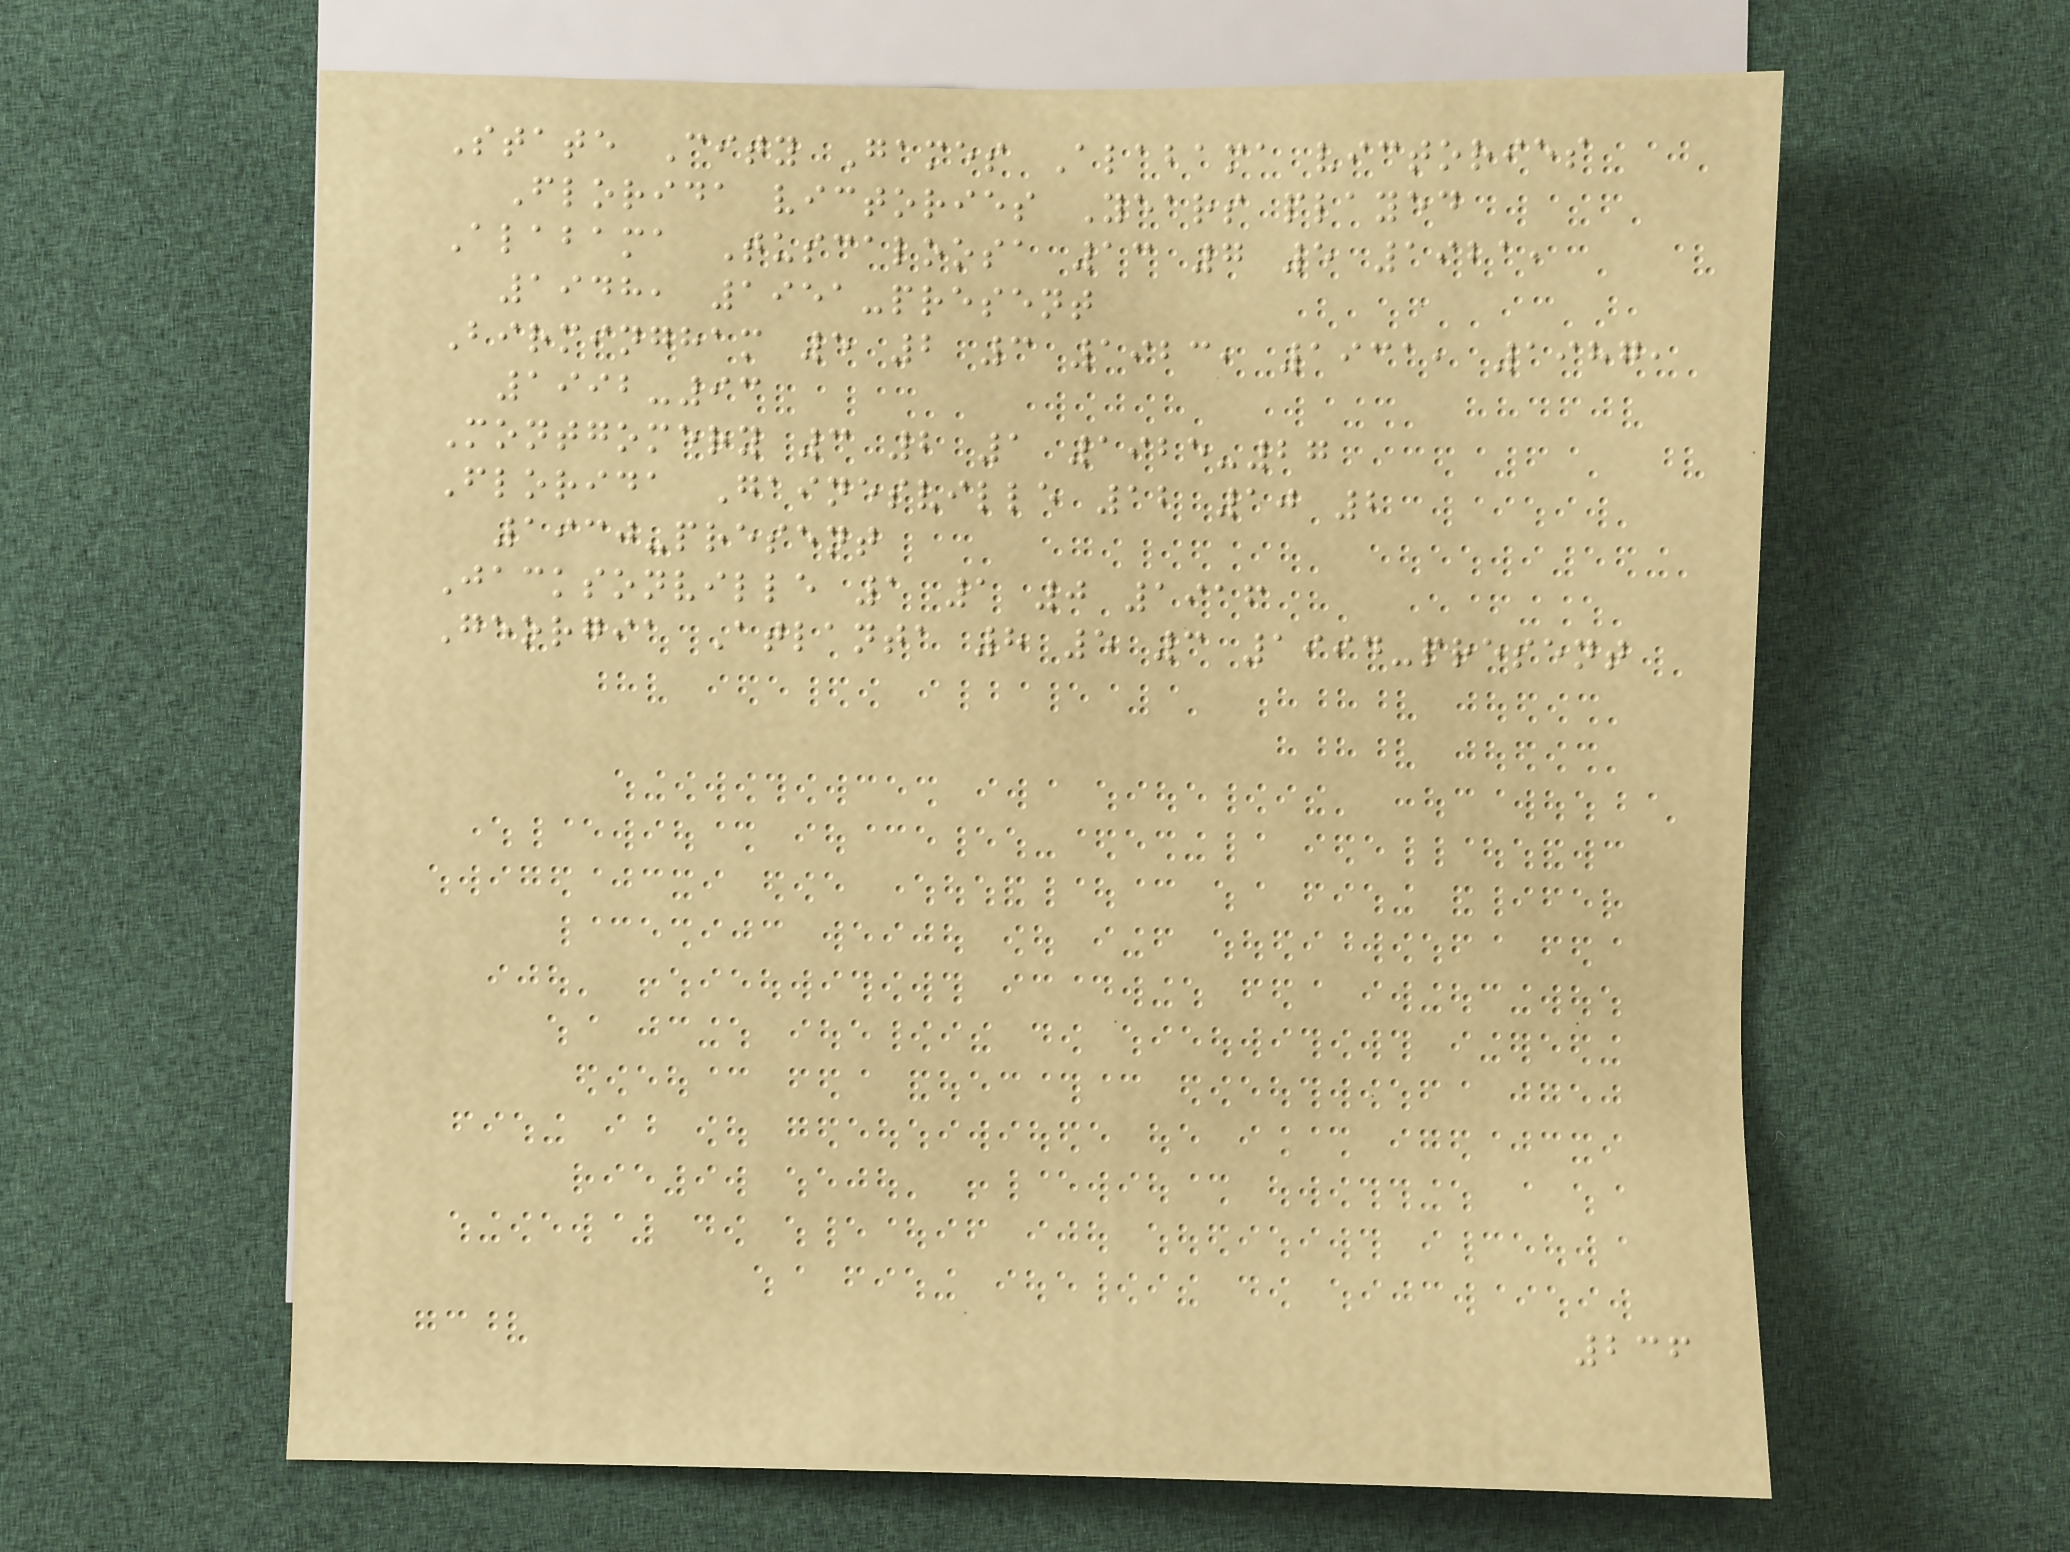State City Games Alabama victories
Florida victories Years played
Alabama Tuscaloosa 13 7 5 1921,
1948, 1951-present
Birmingham 5 2 3 1923, 1931, 1987,
1992-93
Montgomery 3 2 1 1925-27
Florida Gainesville 12 10 2
1930-present
Jacksonville 1 1 0 1916
Georgia Atlanta 8 5 3 1994-present
236
